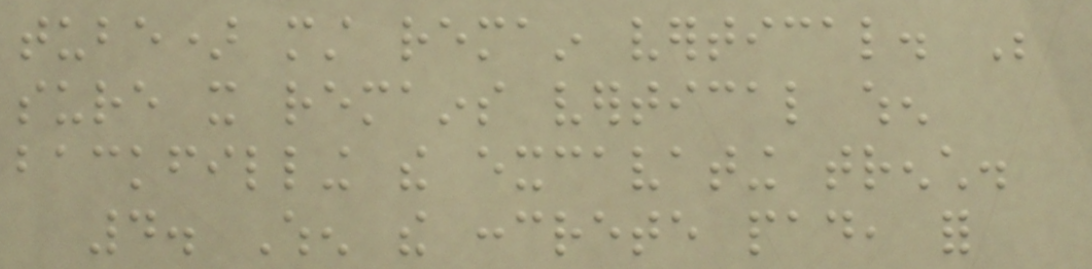tube) must remain vertical. Be
sure it remains vertical when
backfilling the excavating trench.
4. When the concrete pad, for
